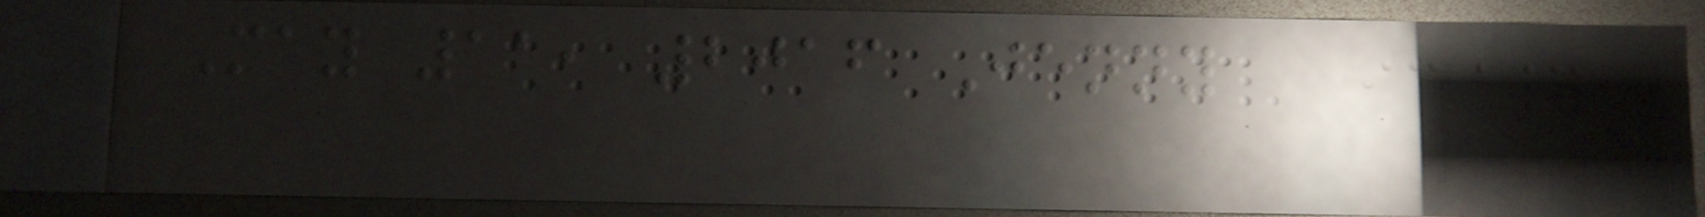May 11, 2016 Jenny
